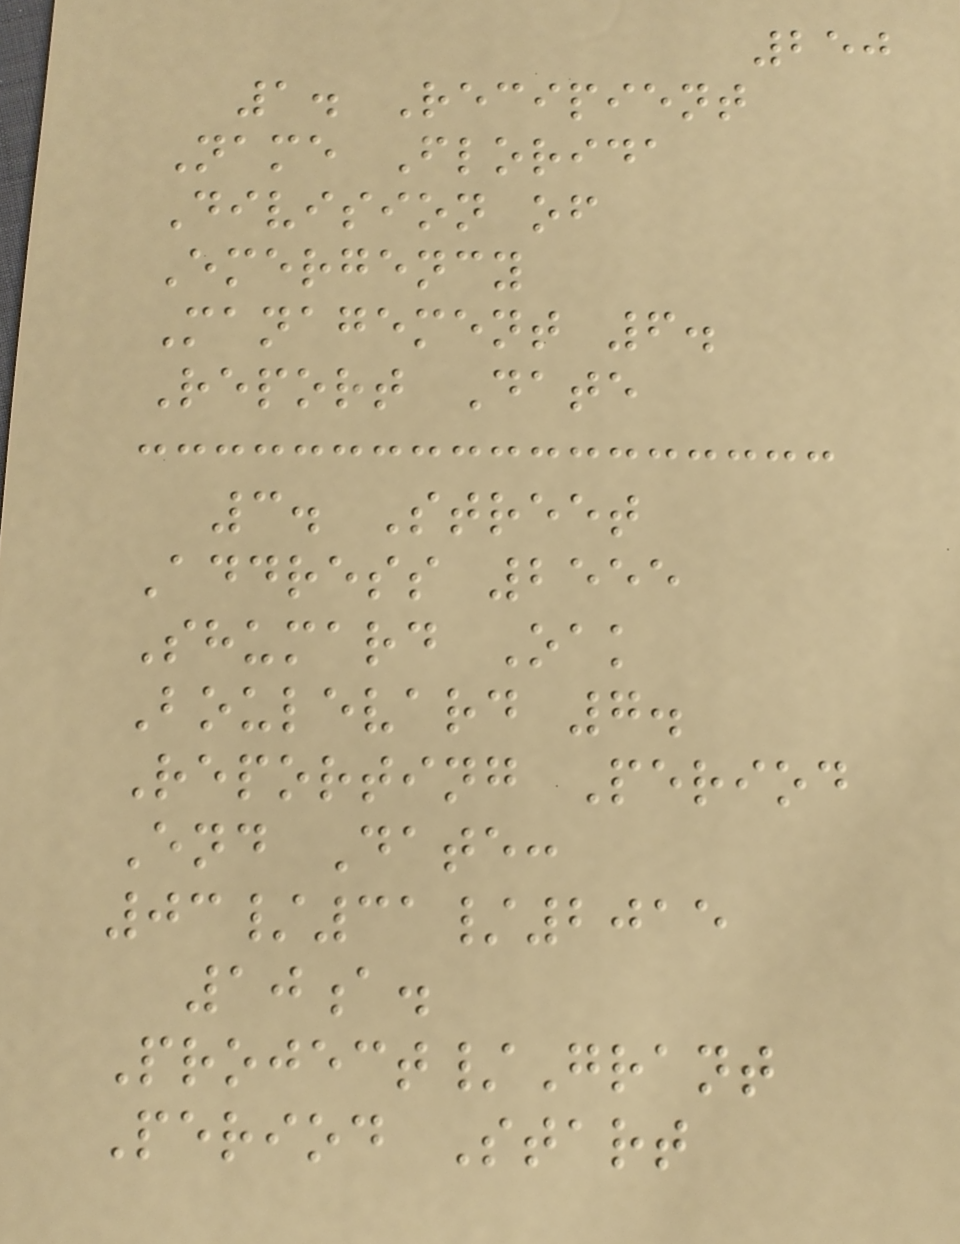250
1. Recipient
Name Florida
Division of
Emergency
Management 6.
Report Date
3. Street
Address 2555
Shumard Oak
Boulevard 7.
Reporting Period
End Date:
03/31/2015
10a.
Project/Grant
Period Start
